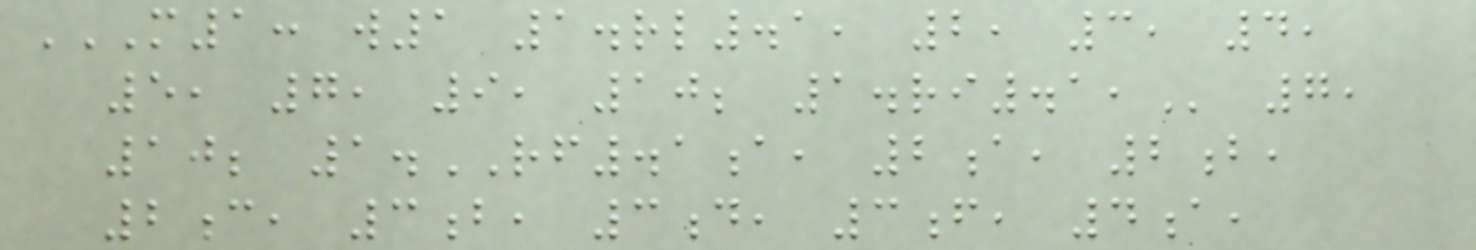M1: W1 1.RL.1, 2, 3, 4,
5, 7, 9, 10; 1.RI.1, 7,
10; 1.RF.1a, 2a, 2b,
2c, 3b, 3d, 3f, 4a,
